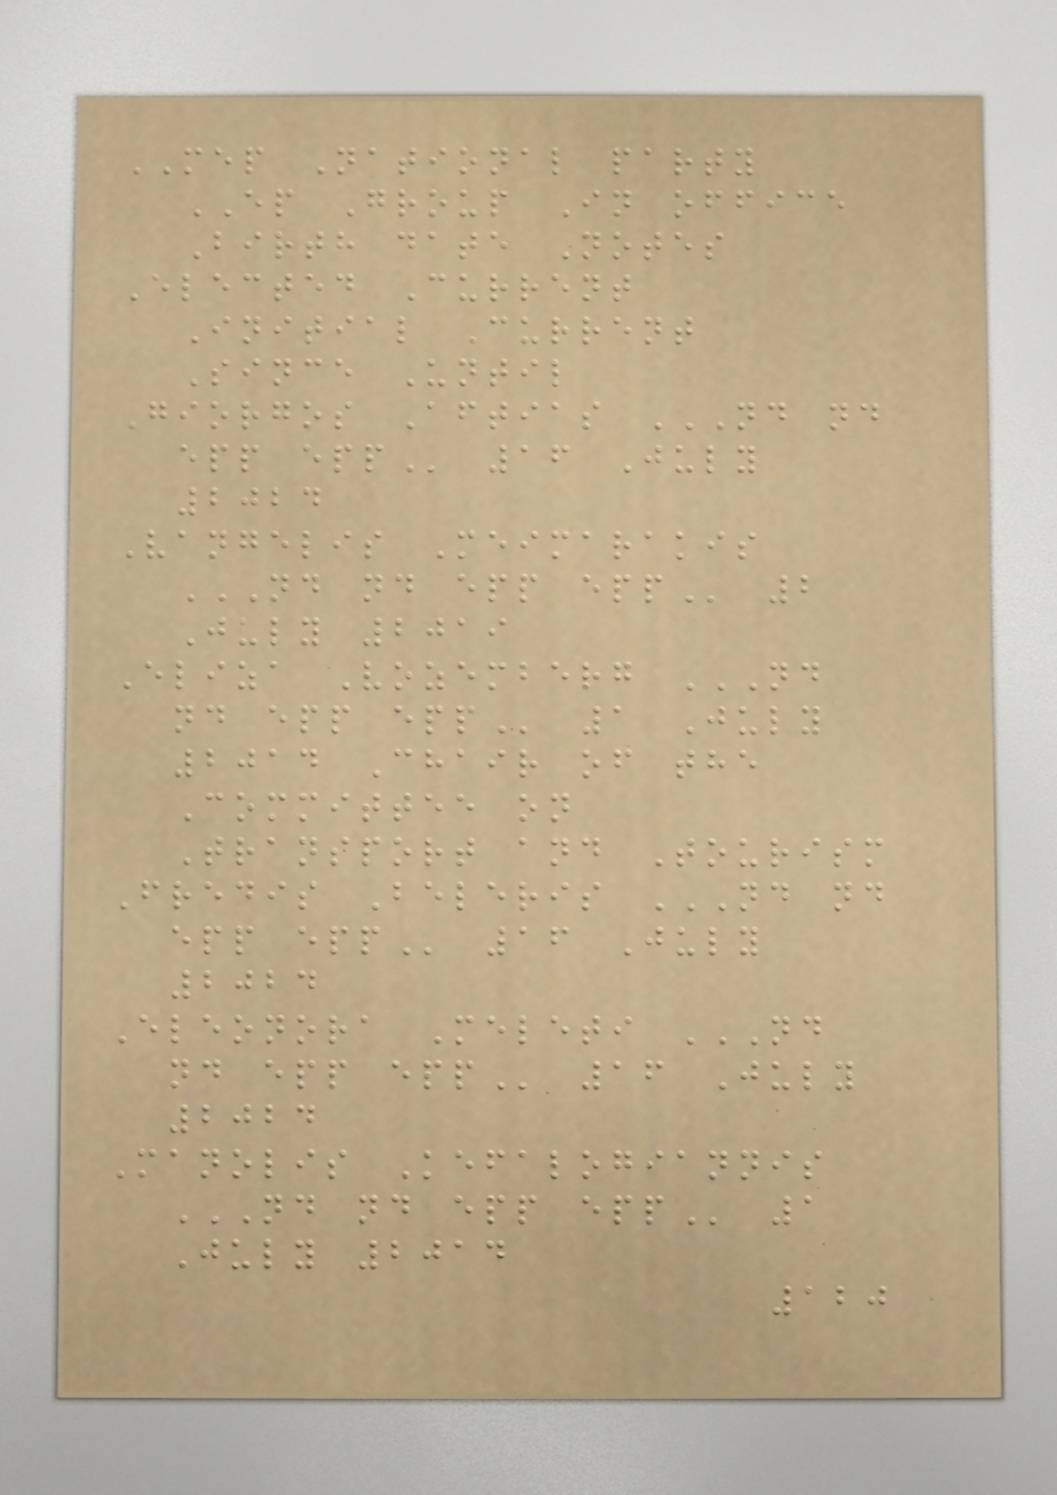MEP National party
EP Group In office
Birth date Notes
Elected Current
Initial Current
Since Until
Giorgos Aftias ND ND
EPP EPP 16 July
2024
Vangelis Meimarakis
ND ND EPP EPP 2
July 2019
Eliza Vozemberg ND
ND EPP EPP 1 July
2014 Chair of the
Committee on
Transport and Tourism
Fredis Beleris ND ND
EPP EPP 16 July
2024
Eleonora Meleti ND
ND EPP EPP 16 July
2024
Manolis Kefalogiannis
ND ND EPP EPP 1
July 2014
120
